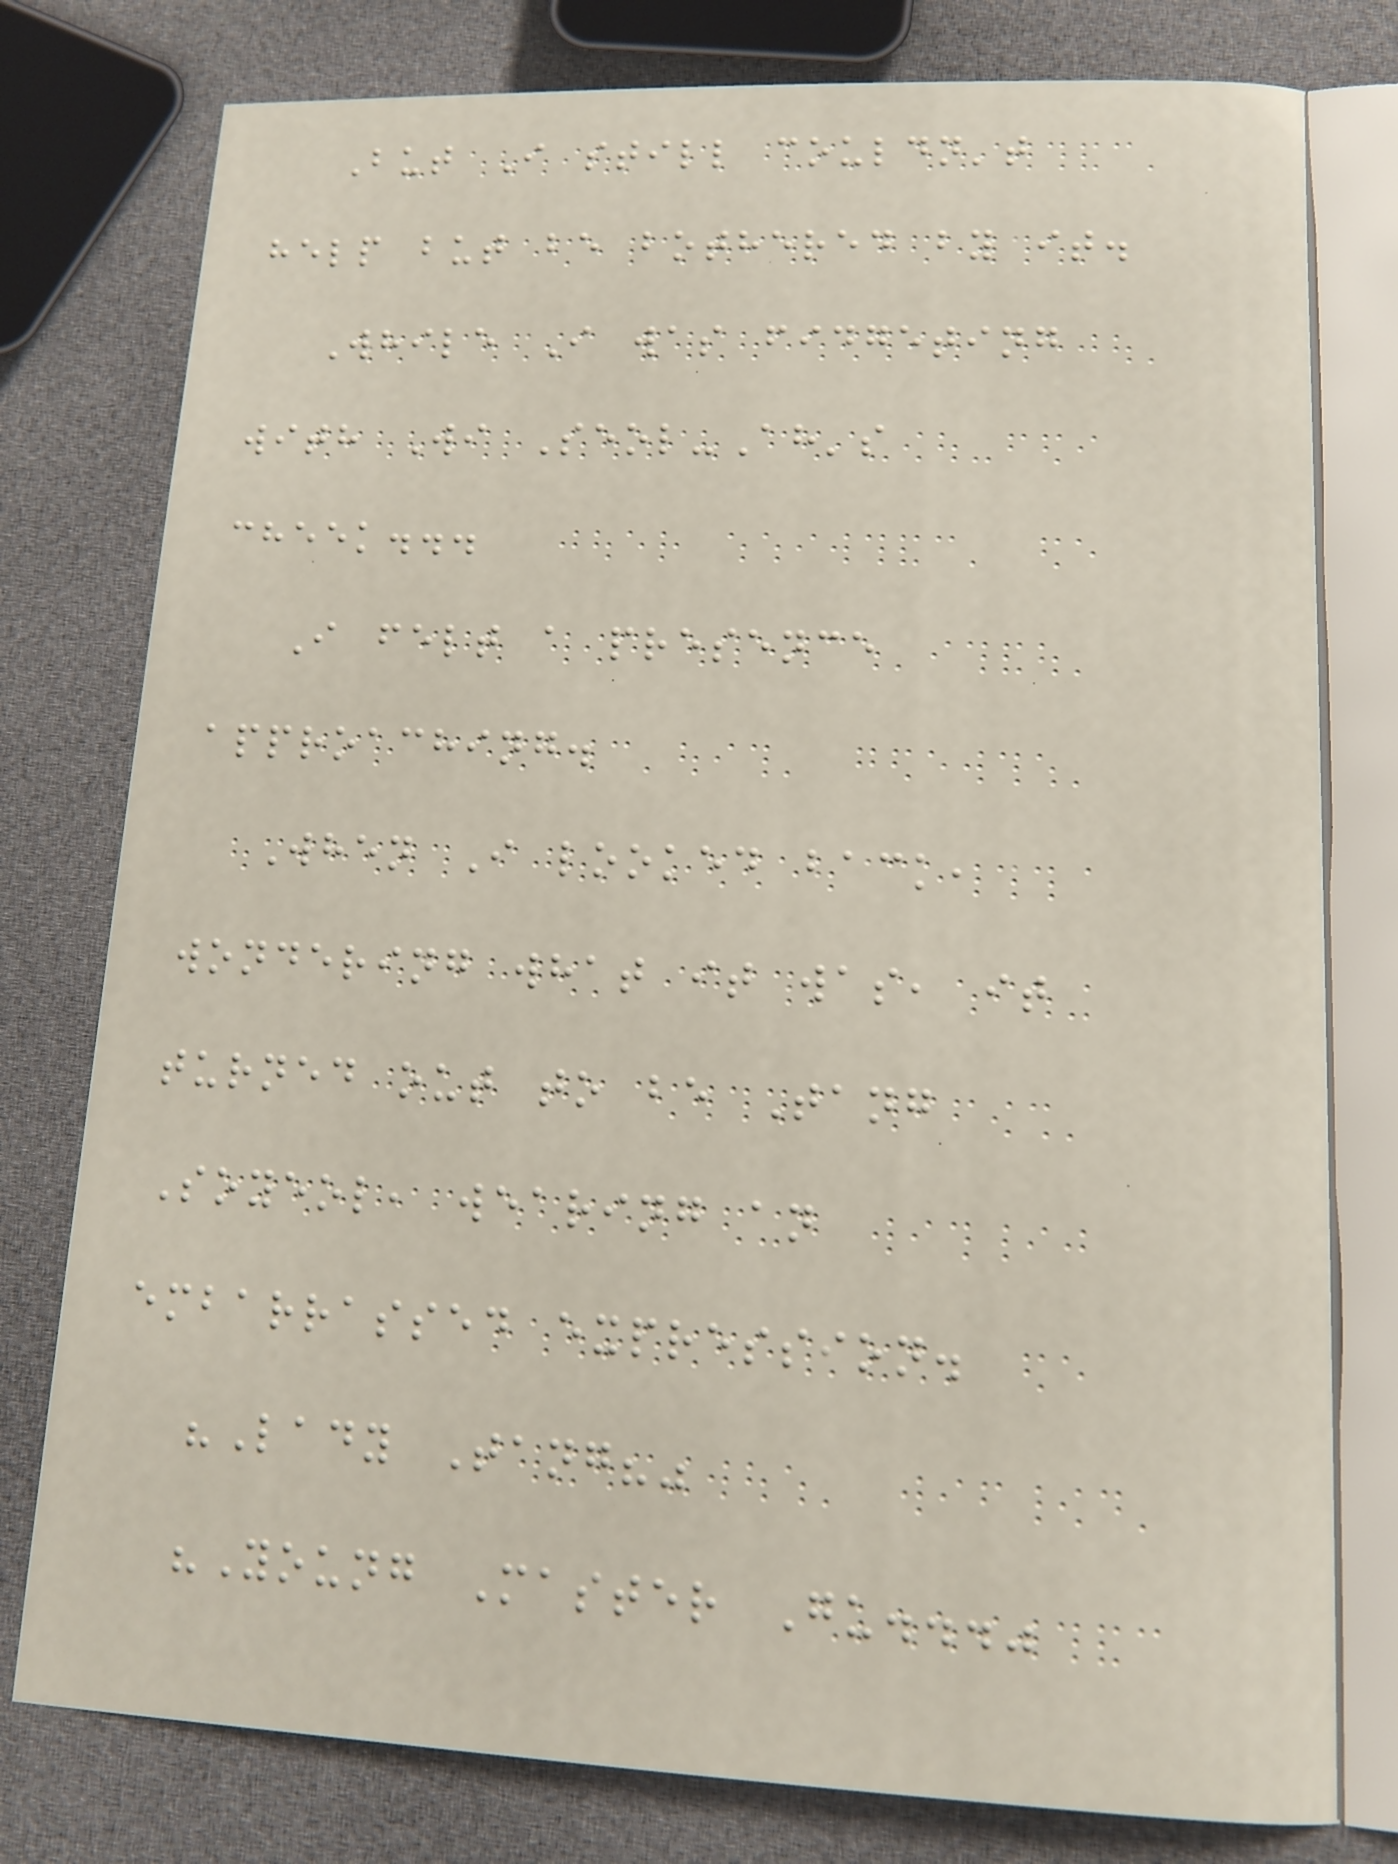But I still couldn't
help but be bothered by it.
While I was fidgeting
with Wi Seol-Ah's
cheek...
I felt a presence
approaching.
When I looked back,
wondering what it was, it
turned out to be Tang
Soyeol, wearing an
embarrassed expression.
"Lady Tang?"
"Young Master Gu..."
